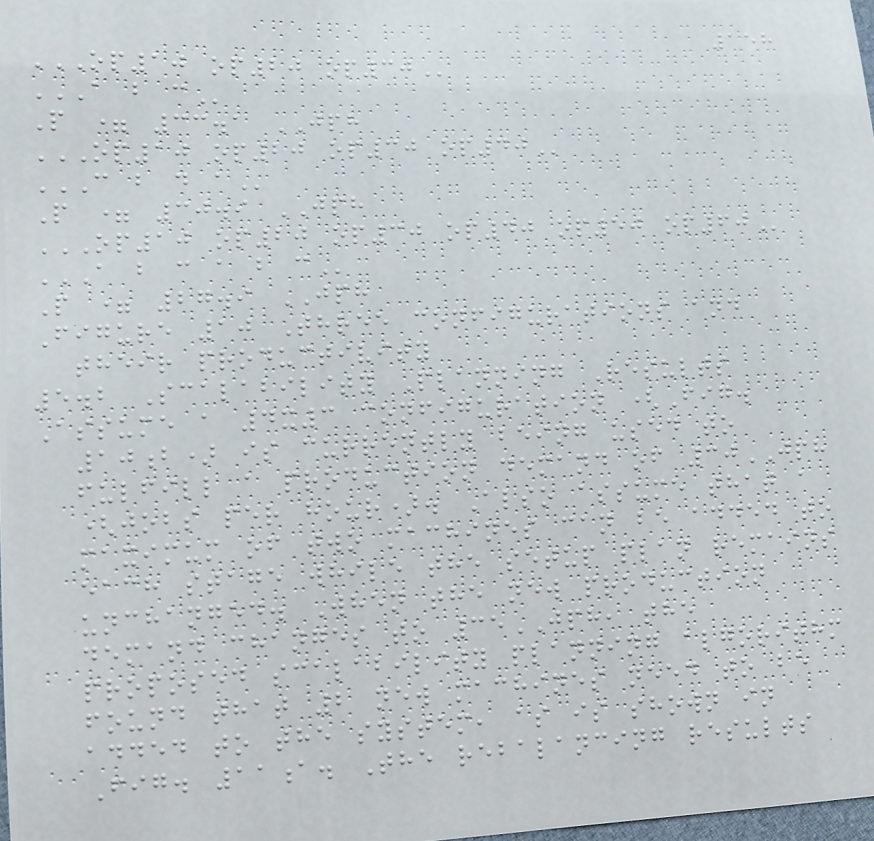158
OP10 OP20 OP30
A B C
P = 33.1 JPH
OP10 OP20 OP30 OP40
C B D A
P = 30.9 JPH
OP10 OP20 OP30 OP40 OP50 OP60
A B C A B C
P = 27.9 JPH
Figure 10 Three configurations and
their productivity
5.2 Scalability Planning Results
Assume a 4x3 configuration (Fig.
10b) is currently being used to
fulfill a production demand of 30JPH
(jobs per hour). Also assume that a
maximum of two machines can be added to
each stage while the setup plan remains
unchanged. When the new production
demand changes to 35JPH, the
proposed scalability planning algorithm
found that 2 new machines need to be
added to the system, as is shown in
Fig. 11a. The rebalancing results
